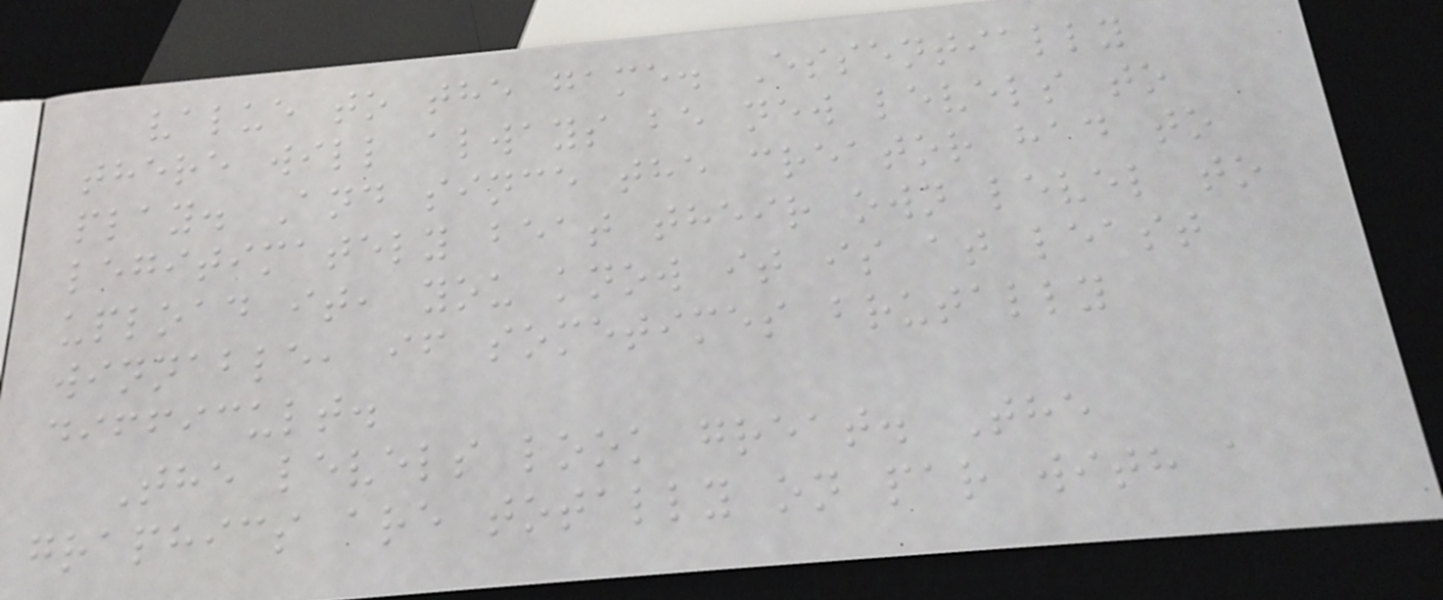value to the game. Essentially
there will always be new levels to
play. And since the creator had to
legitimately beat their own level to
upload it, you know it is at least
winnable, if sometimes brutally
difficult.
The levels look great. The
graphics are totally on par with a
